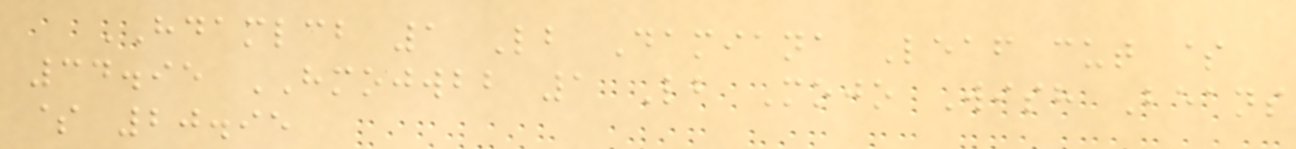HDAMLCB 1 Lb Damiana Leaf cut $
34.95 HMOJWBB 1 Lb Mojo Wish Beans
$ 20.95
